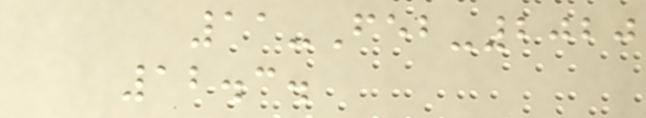11-Feb-2020
12.3.
